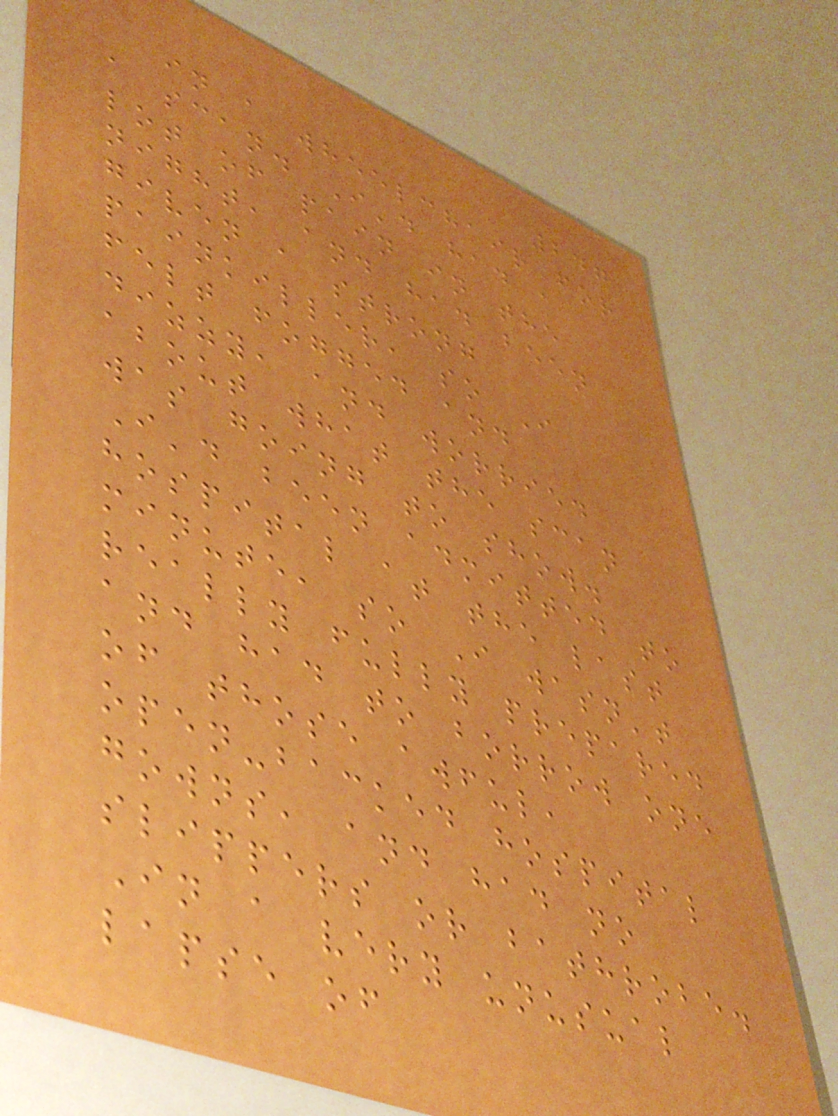247
in a wheelchair for
a scan. I'd had a
lot of pain in the
night, and had been
given a strong
painkiller, so I
felt fogged and
dizzy, and worried
about what the scan
was going to show.
I'd been admitted to
hospital at the last
minute, so I wasn't
really fully prepared
and had to borrow one
of those awful,
open-backed hospital
gowns, and had no
slippers or bathrobe.
In a very unusual
lapse of
